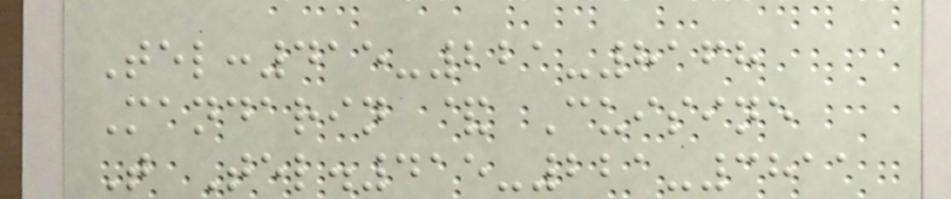Tel:415-221-8168
Mandarin & Cuisine
T Tel.415-221-3811
